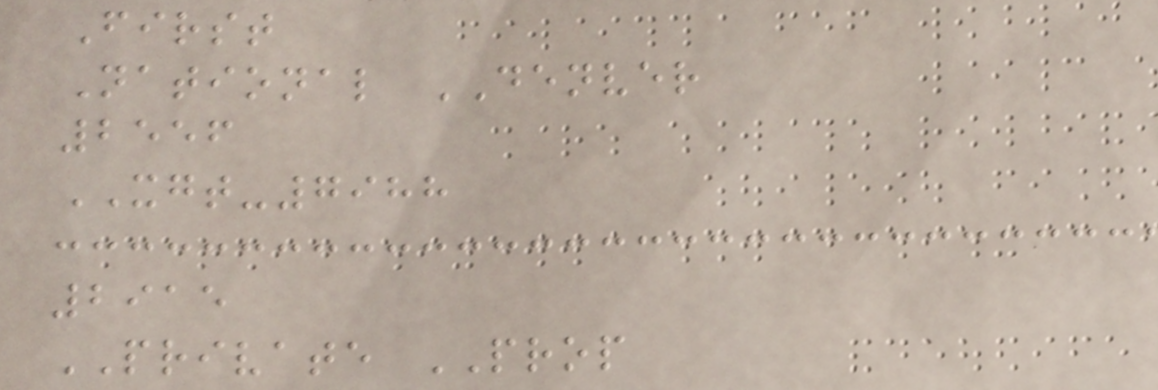First
National DENVER
2556
XGT-7988
2915
PRIVATE PROP
